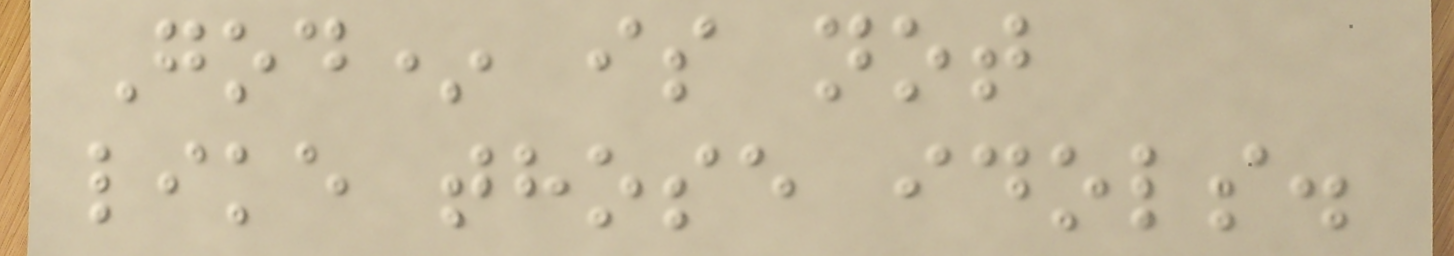God* is not
like those idols.
